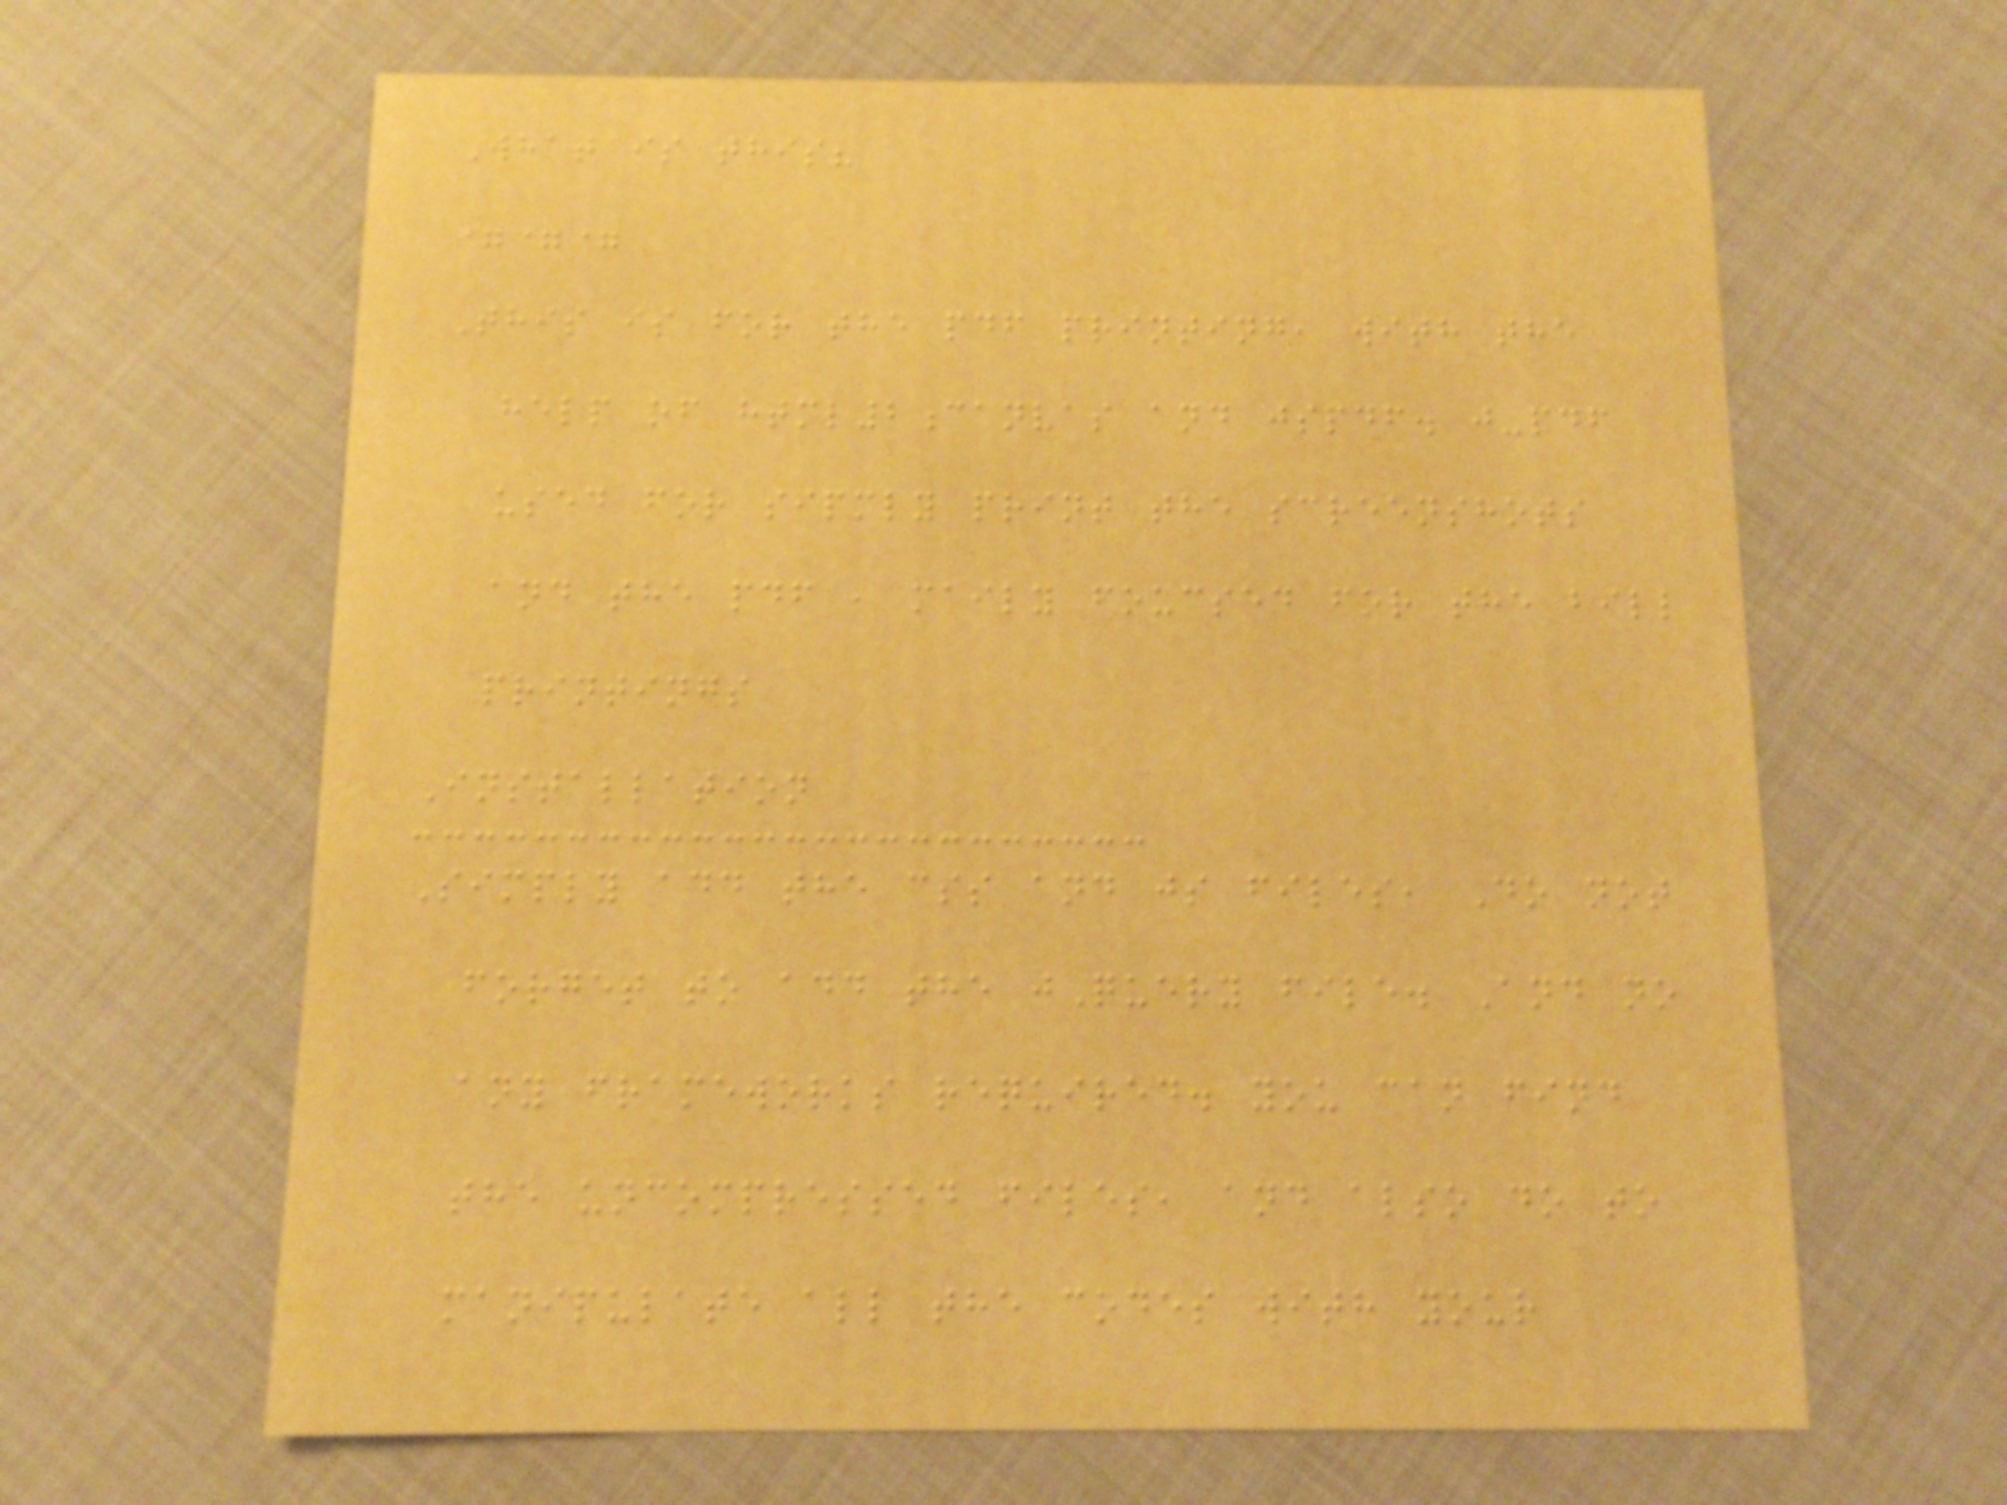What is this?
===
This is for the pdf printing, with the
help of html2canvas and jspdf. j-pdf
used for sipmly print the screenshots
and the pdf , maily foucsed for the bill
printings
Installation
Simply add the css and js files, Do not
forget to add the jQuery file. And no
any frameworks required. you can find
the uncompressed files, and also do to
manipulate all the codes with your
